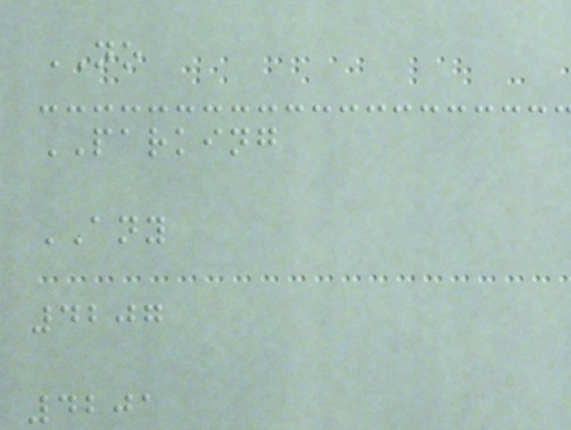NO
PARKING
ANY
4207
4201
